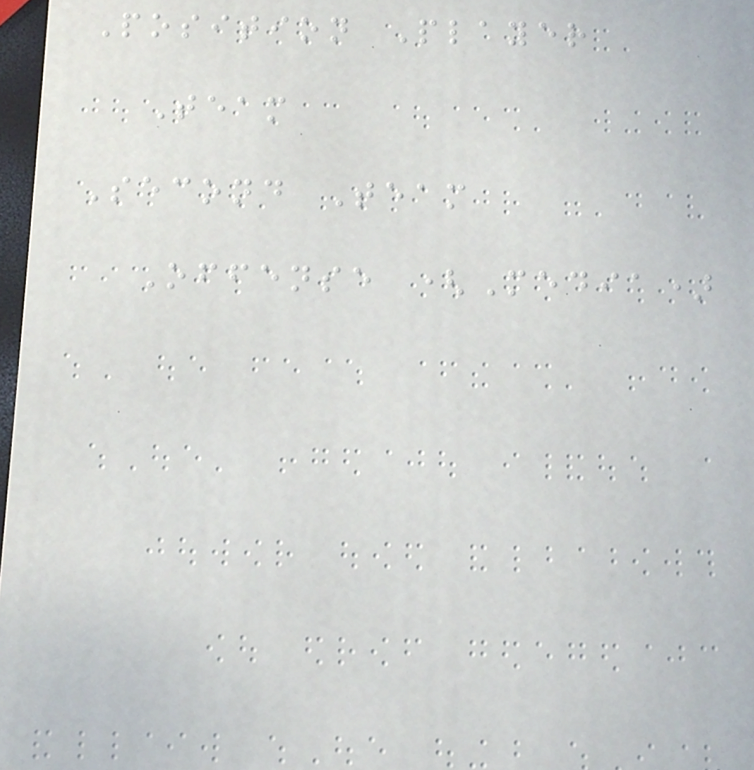Position Player
Team
Second Team
Offense (Media)
